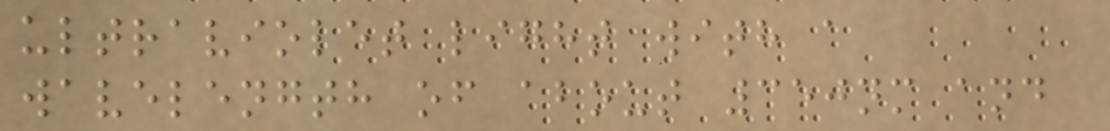ultraviolet light with a
wavelength of about 350nm and
